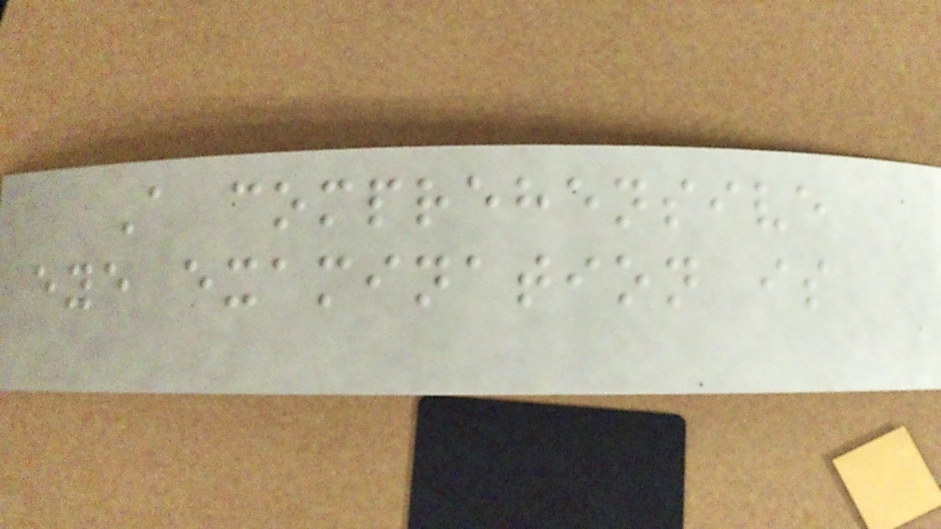A comprehensive
eye examination is
